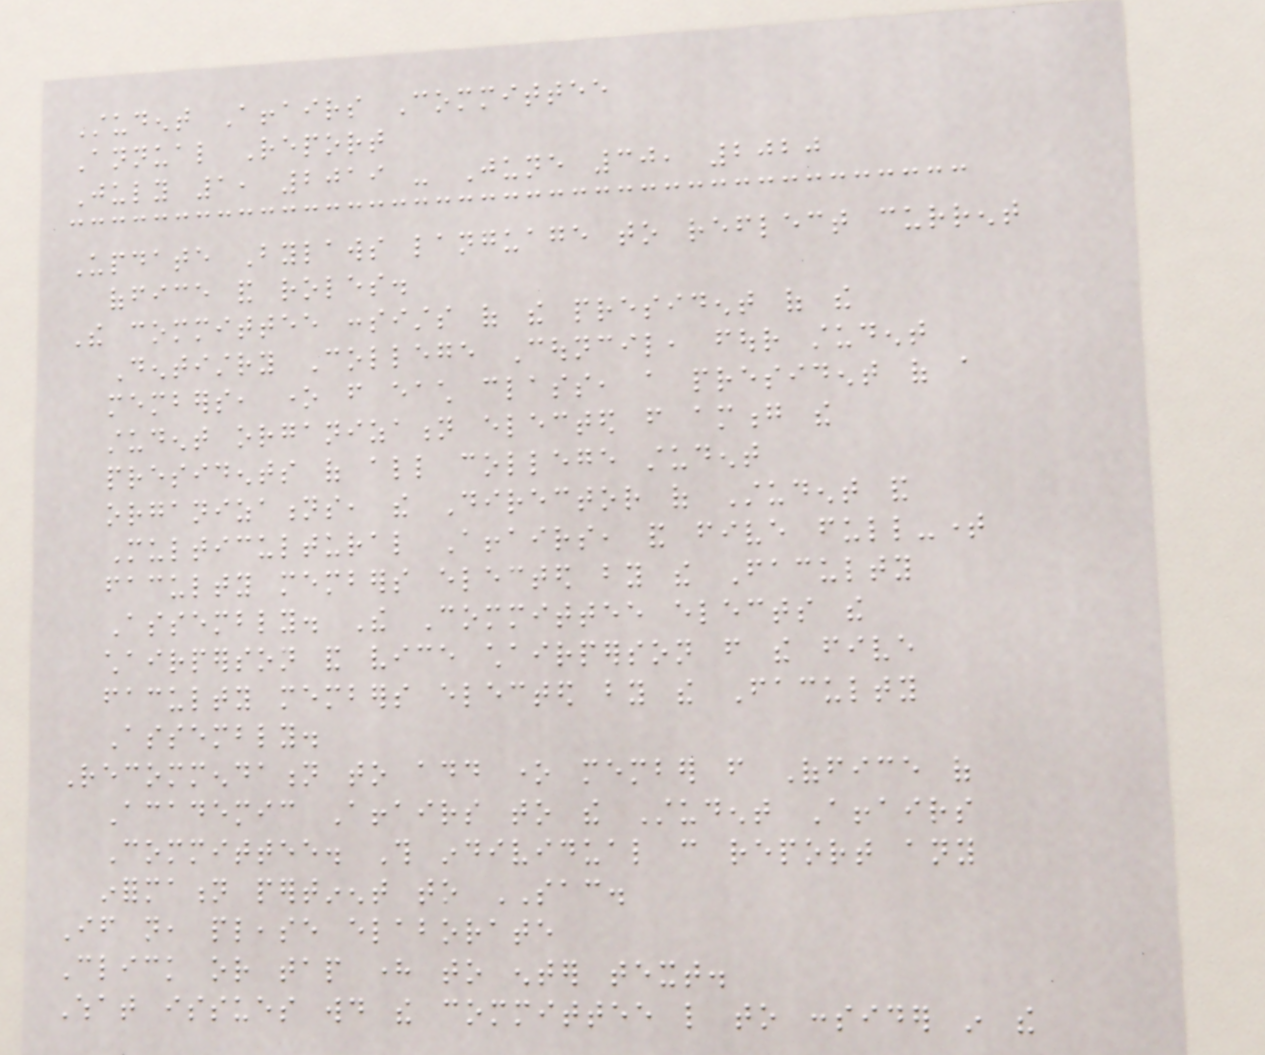Student Affairs Committee
Annual Report
July 1, 2019 - June 30, 2020
Update Bylaws language to reflect current
office and roles.
The committee consists of the president of the
Dentistry College Council, four student
members, one from each class, a president of a
student organization elected from among the
presidents of all college student
organizations, the Director of Student and
Multicultural Affairs, and five full-time
faculty members elected by the Faculty
Assembly. The Committee elects the
chairperson and vice chairperson from the five
faculty members elected by the Faculty
Assembly.
Recommendation to add one member from Office of
Academic Affairs to the Student Affairs
Committee. This individual can report any
information pertinent to SAC.
If not, please elaborate
Click or tap here to enter text.
What issues would the committee like to consider in the
